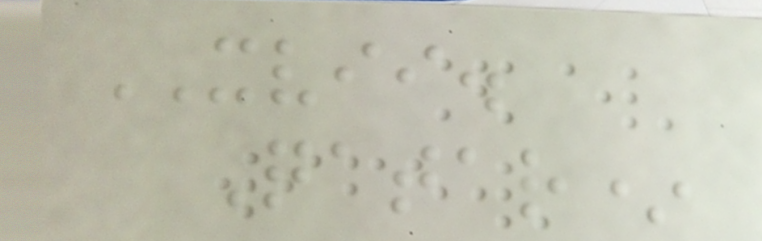XVII.
Qatar*
